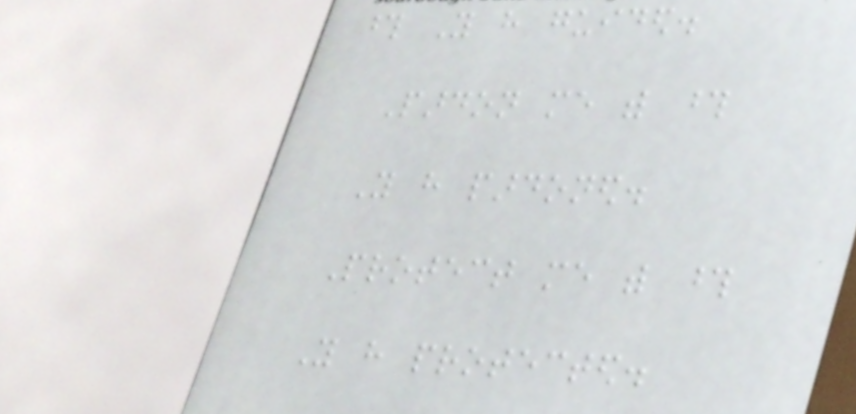those You have guided.
Pardon me with those
You have pardoned.
Protect me with those
You have protected.
